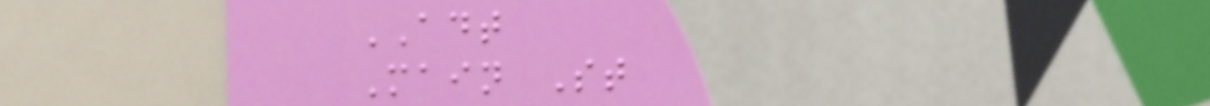ADT
Main St
